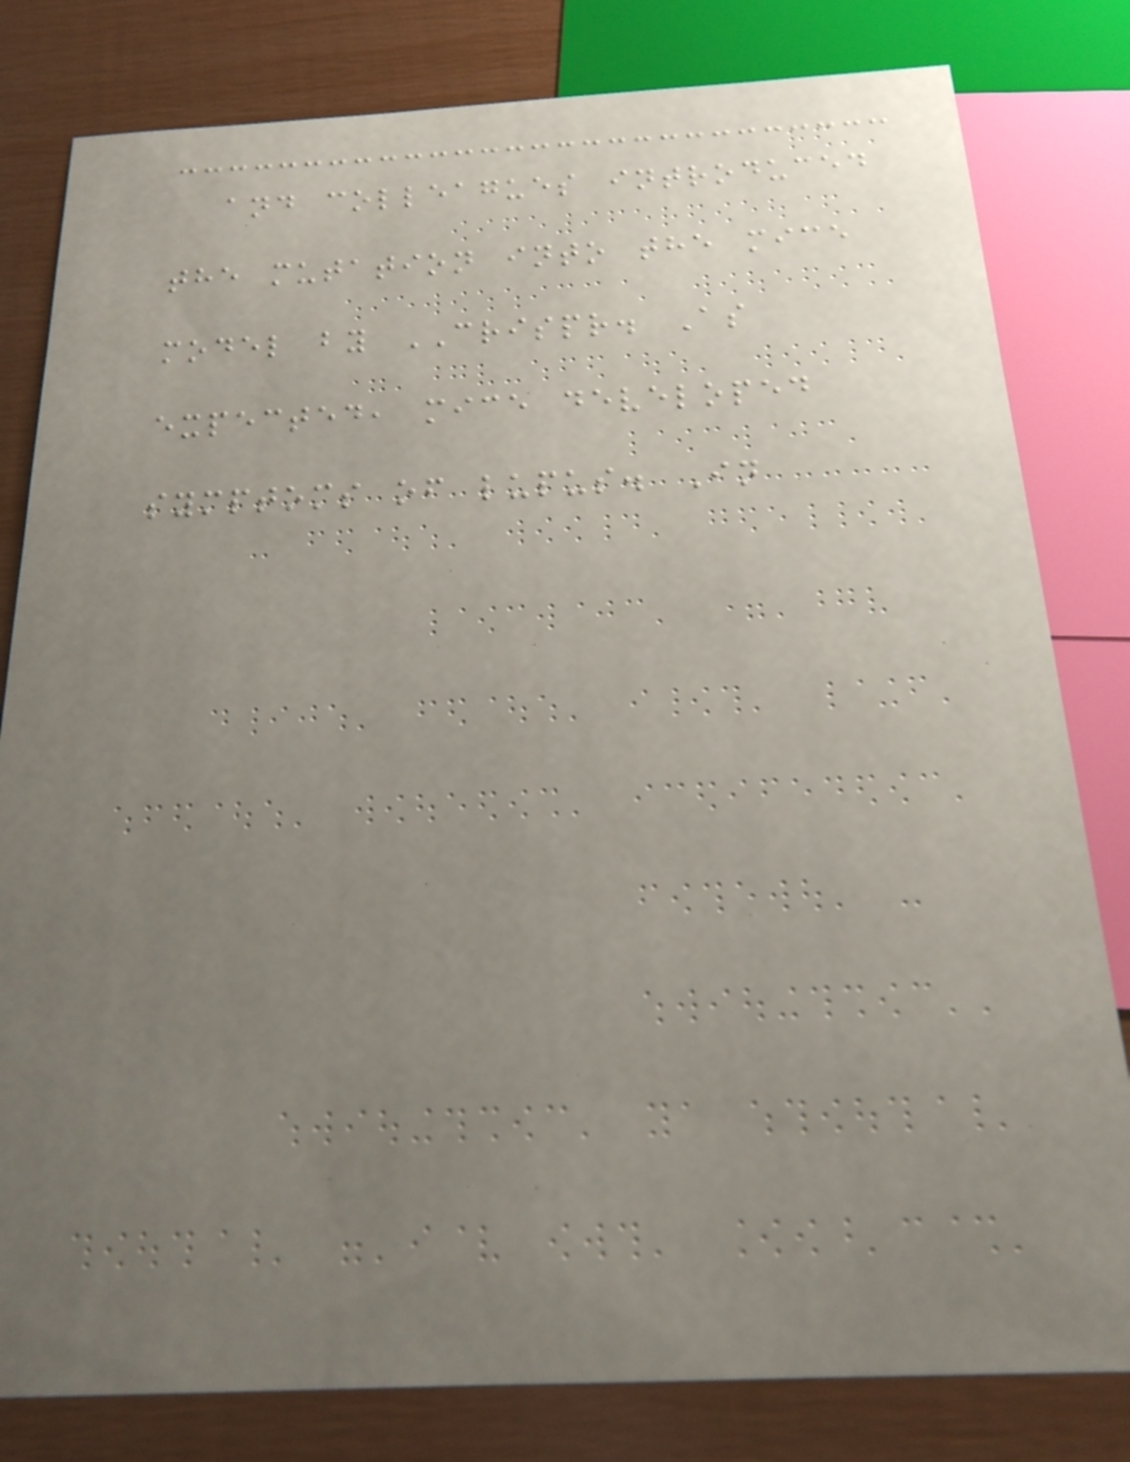and colleagues introduced
the mutation into the mice
model by CRISPR. As
expected, mice developed
symptoms of lupus. In
